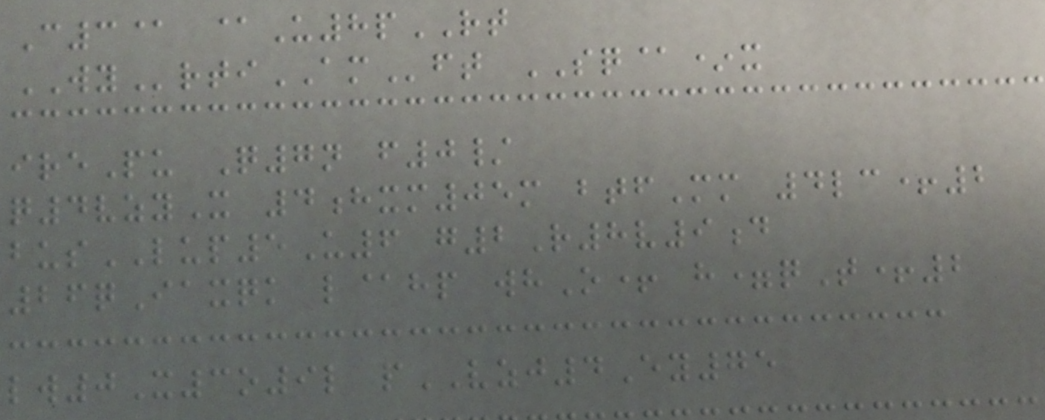C3@ @U8pRT
WYrtiAMft SQ@*x
irePu Q7n f0/
q4vzyX 4hxm05m btfMm 4lc+2
busLUP5U6 g2R8v9d
26qIaxqk l@hp whO+ h=qT+2
lw0X3o9l pVZJ4Ey75
